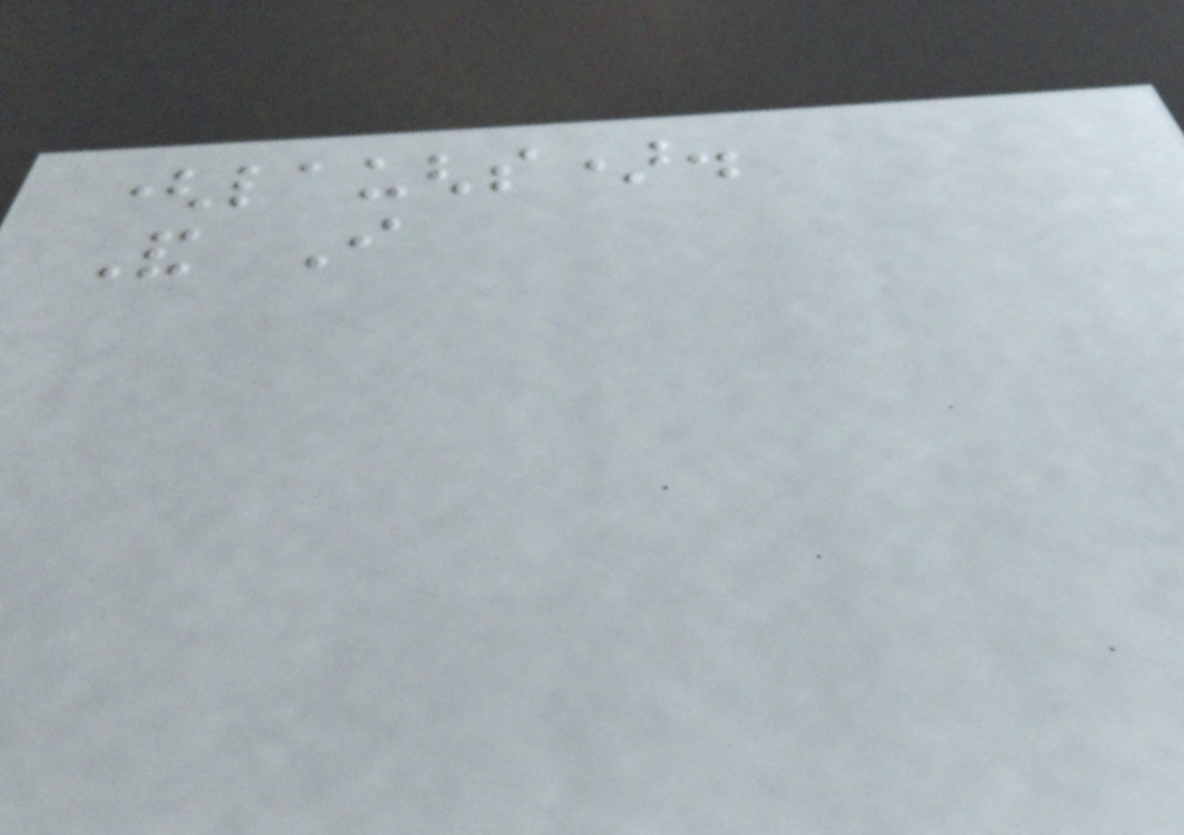(laughs).
And I
